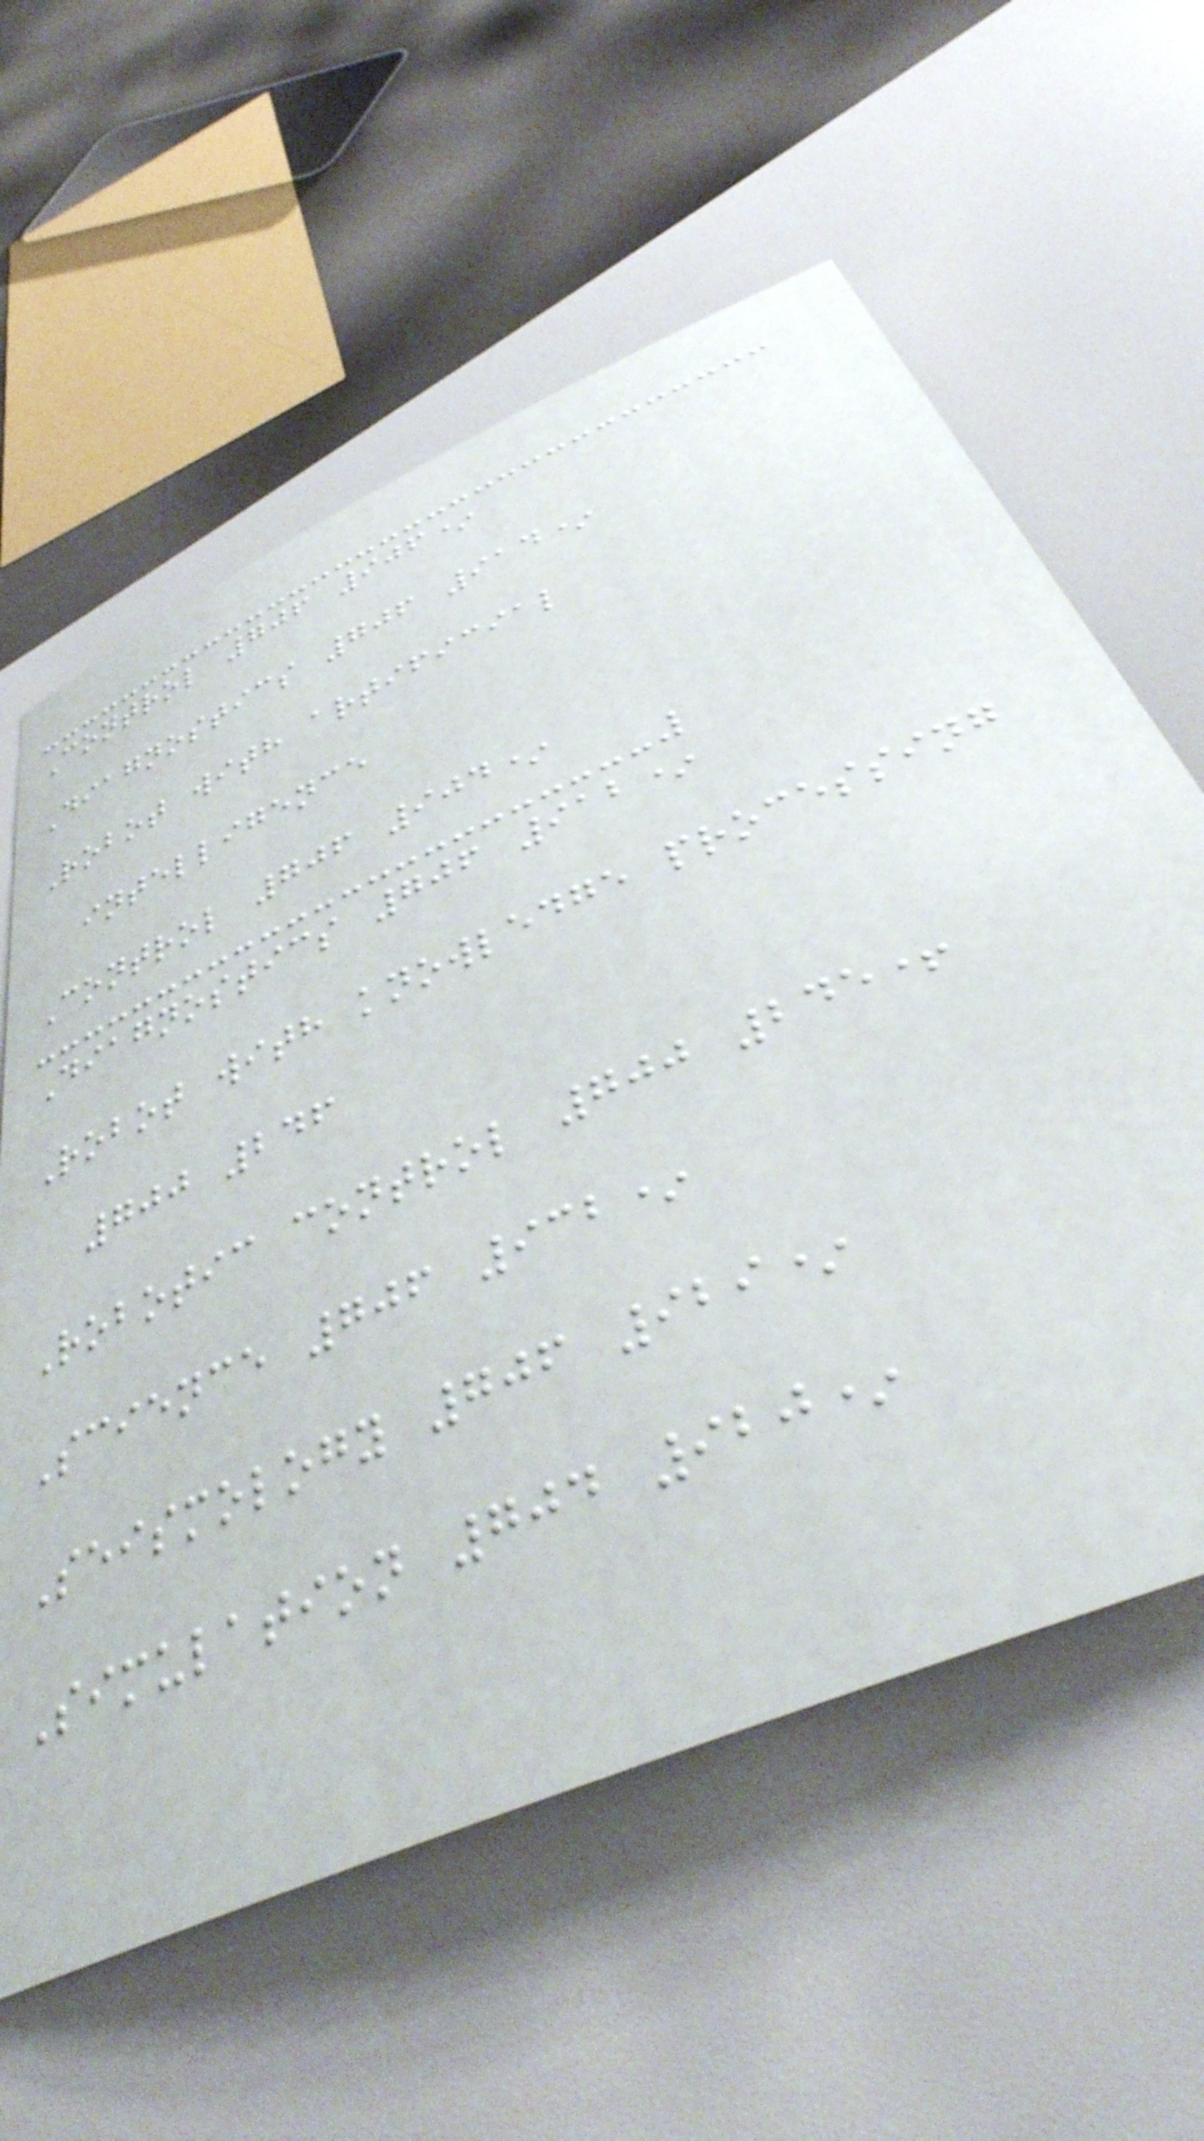Control 706 906*
Diagnostics 706 914*
Robot with artificial
intelligence
Control 706 904*
Diagnostics 706 912*
Robot with knowledge processing
700 246
Robotic control 700 245+
Science 706 932*
Seismology 706 929*
Simulation 704 920*
